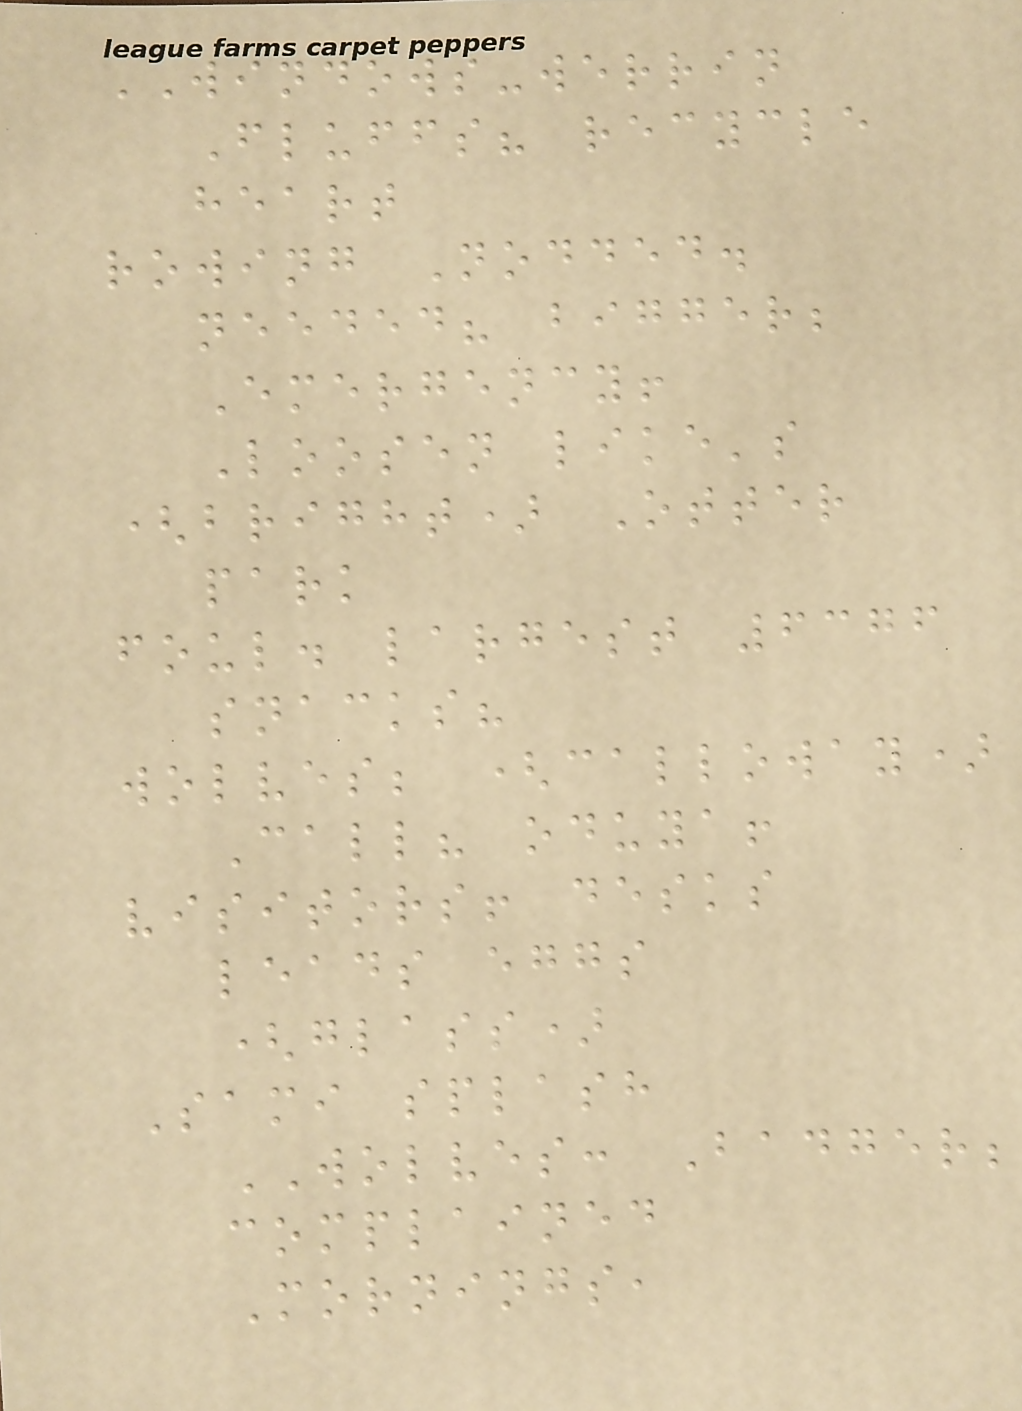WINDOWS-werrin
Fluffs? recycle
heart
rowing Nodded.
needed? bigger;
Emergency!
Loosen like's
(bright) Otter
park
foul. largest 6376
snacks?
wolves; (calloway)
Call? oduya!
visitors! desks
leads eggs
(glass)
Sami splash
WOLVES: Badger;
complained
Mornings,
